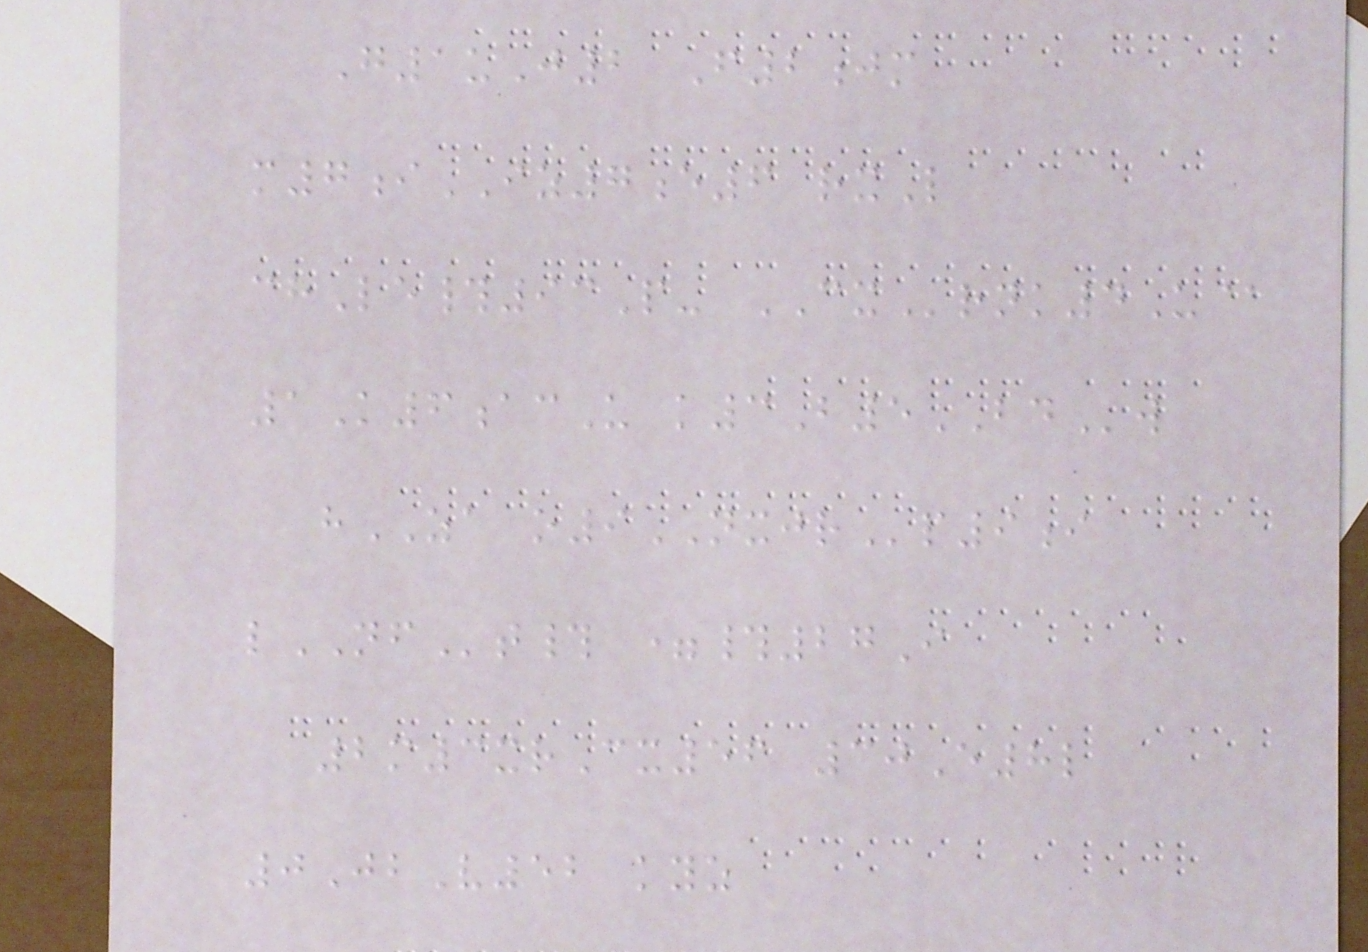G1uJ2 F2jm
m7iIZ7e6 rxL
chLe#93P- CXrnk4U@
1K6acU k3B5BDw
hZA o9NXJRp9i
lNFt# =#27I
2m3xrCx56 30E8l
0JbV52 kyz
